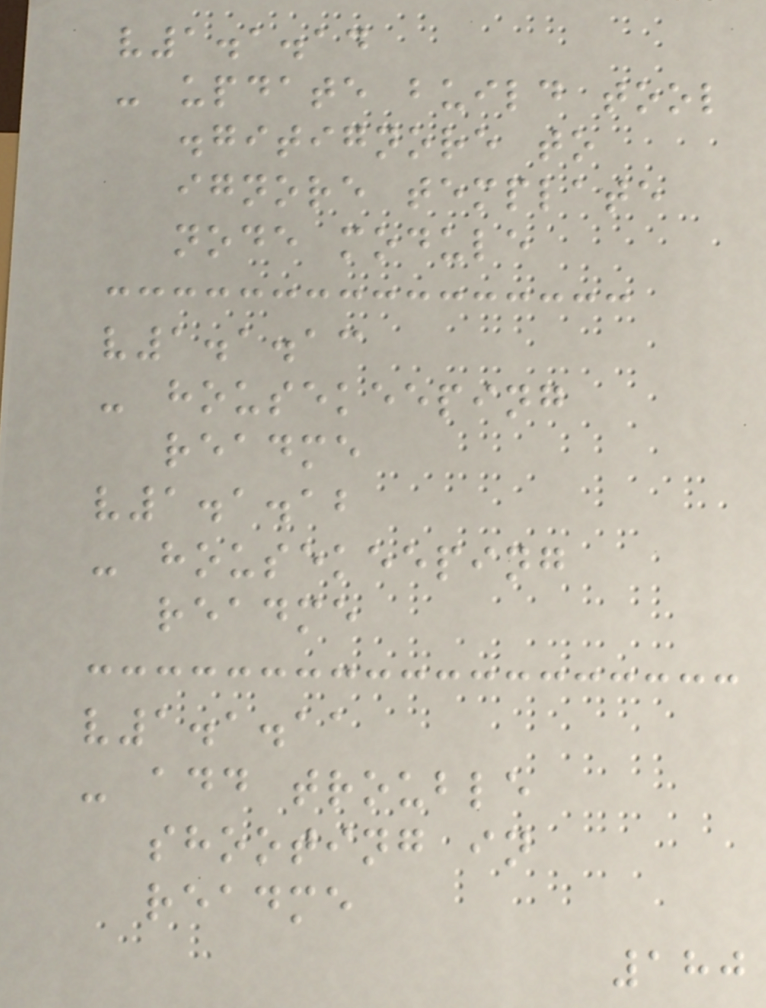v1.1.14
- update build tool
.gitignore to
ignore template
node module
v1.1.13
- housekeeping
readme
v1.1.12
- housekeeping
readme
v1.1.11
- add trouble
shooting in
readme
180
